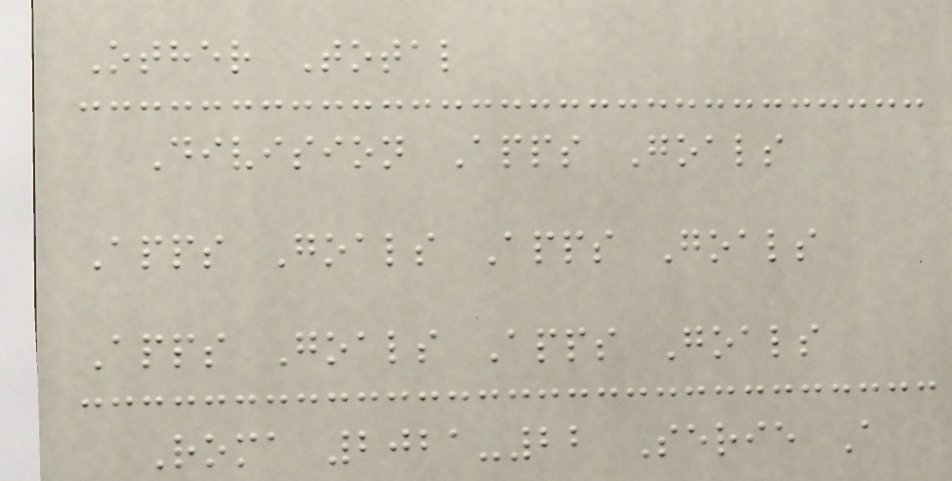Other Total
Division Apps Goals
Apps Goals Apps Goals
Apps Goals Apps Goals
Roma 2021-22 Serie A
